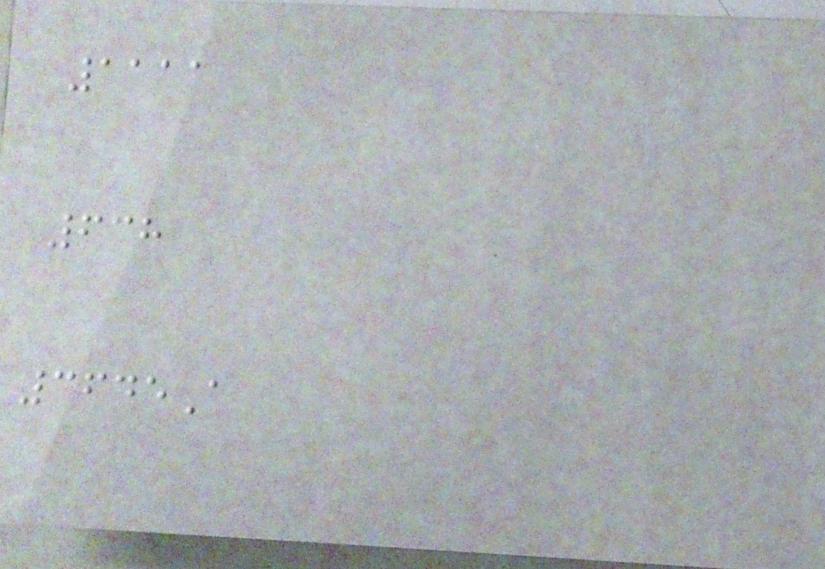1111
638
3645A
